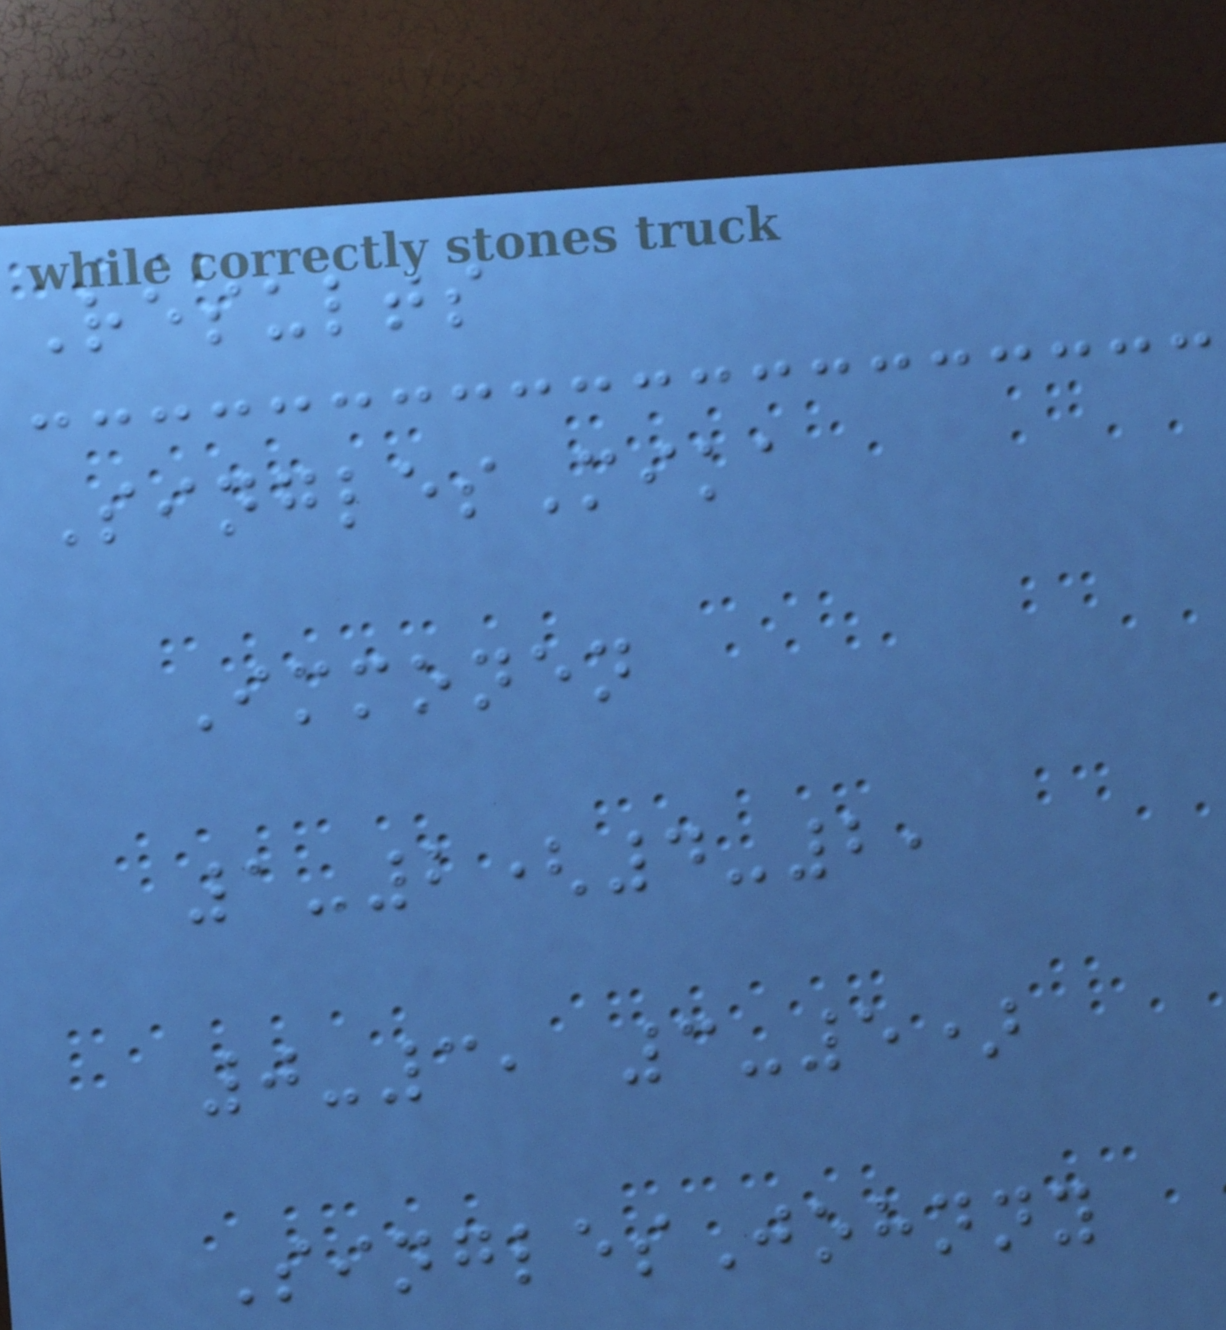Results
SinglesMika
Immonen
1-2(4-2,
0-3, 3-5)
SinglesJohnny
